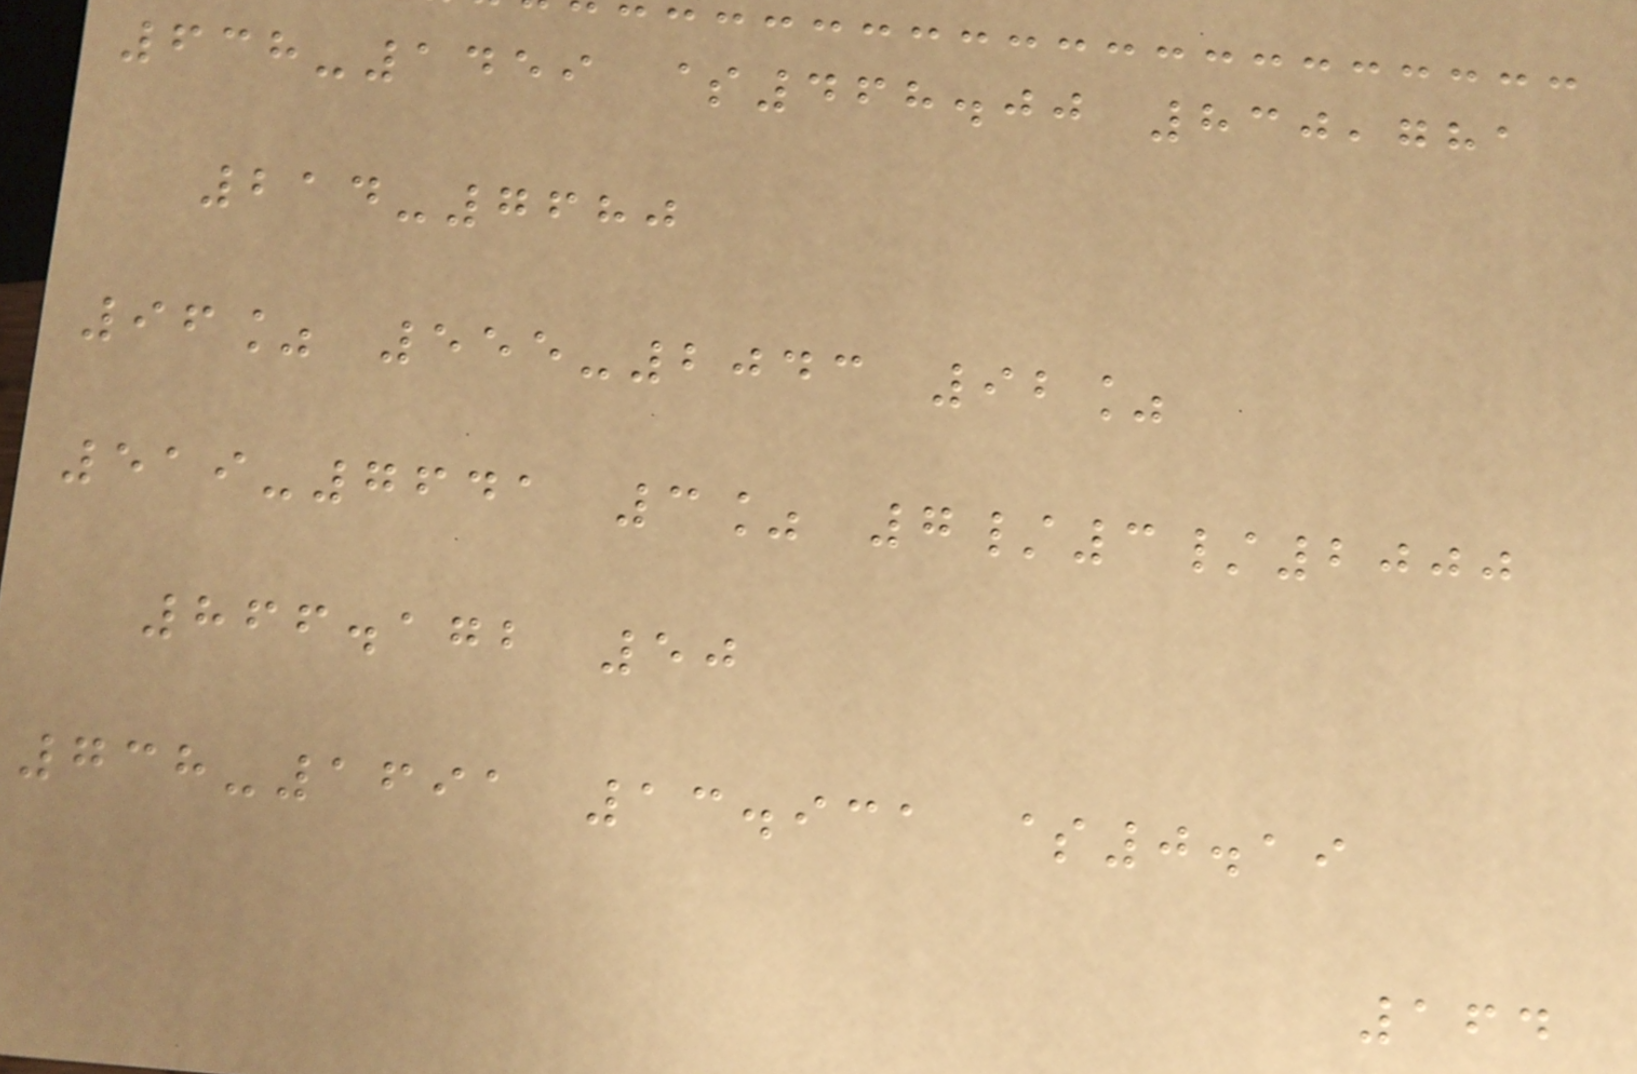638-1459 $468.00 830,781
214-7680
96% 555-2043 92%
519-7641 3% 7/3/2000
866.172 50
738-1691 13.931 $0.19
164
